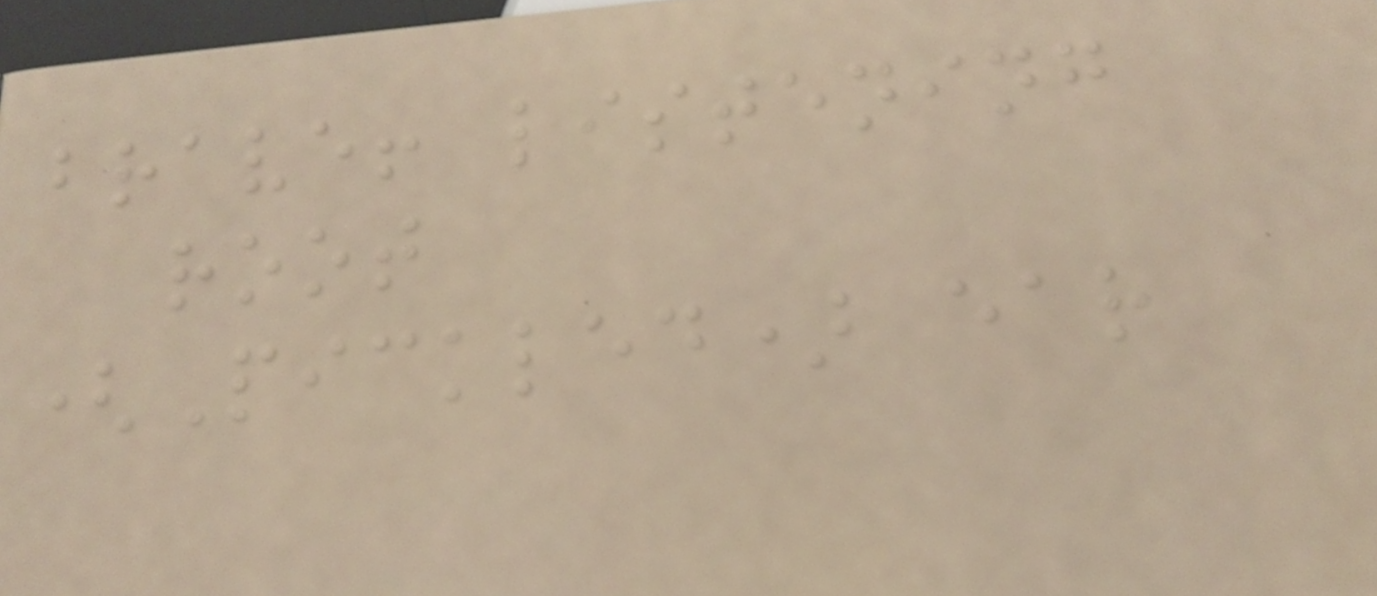brave! listening
root
(Pickled) ear
